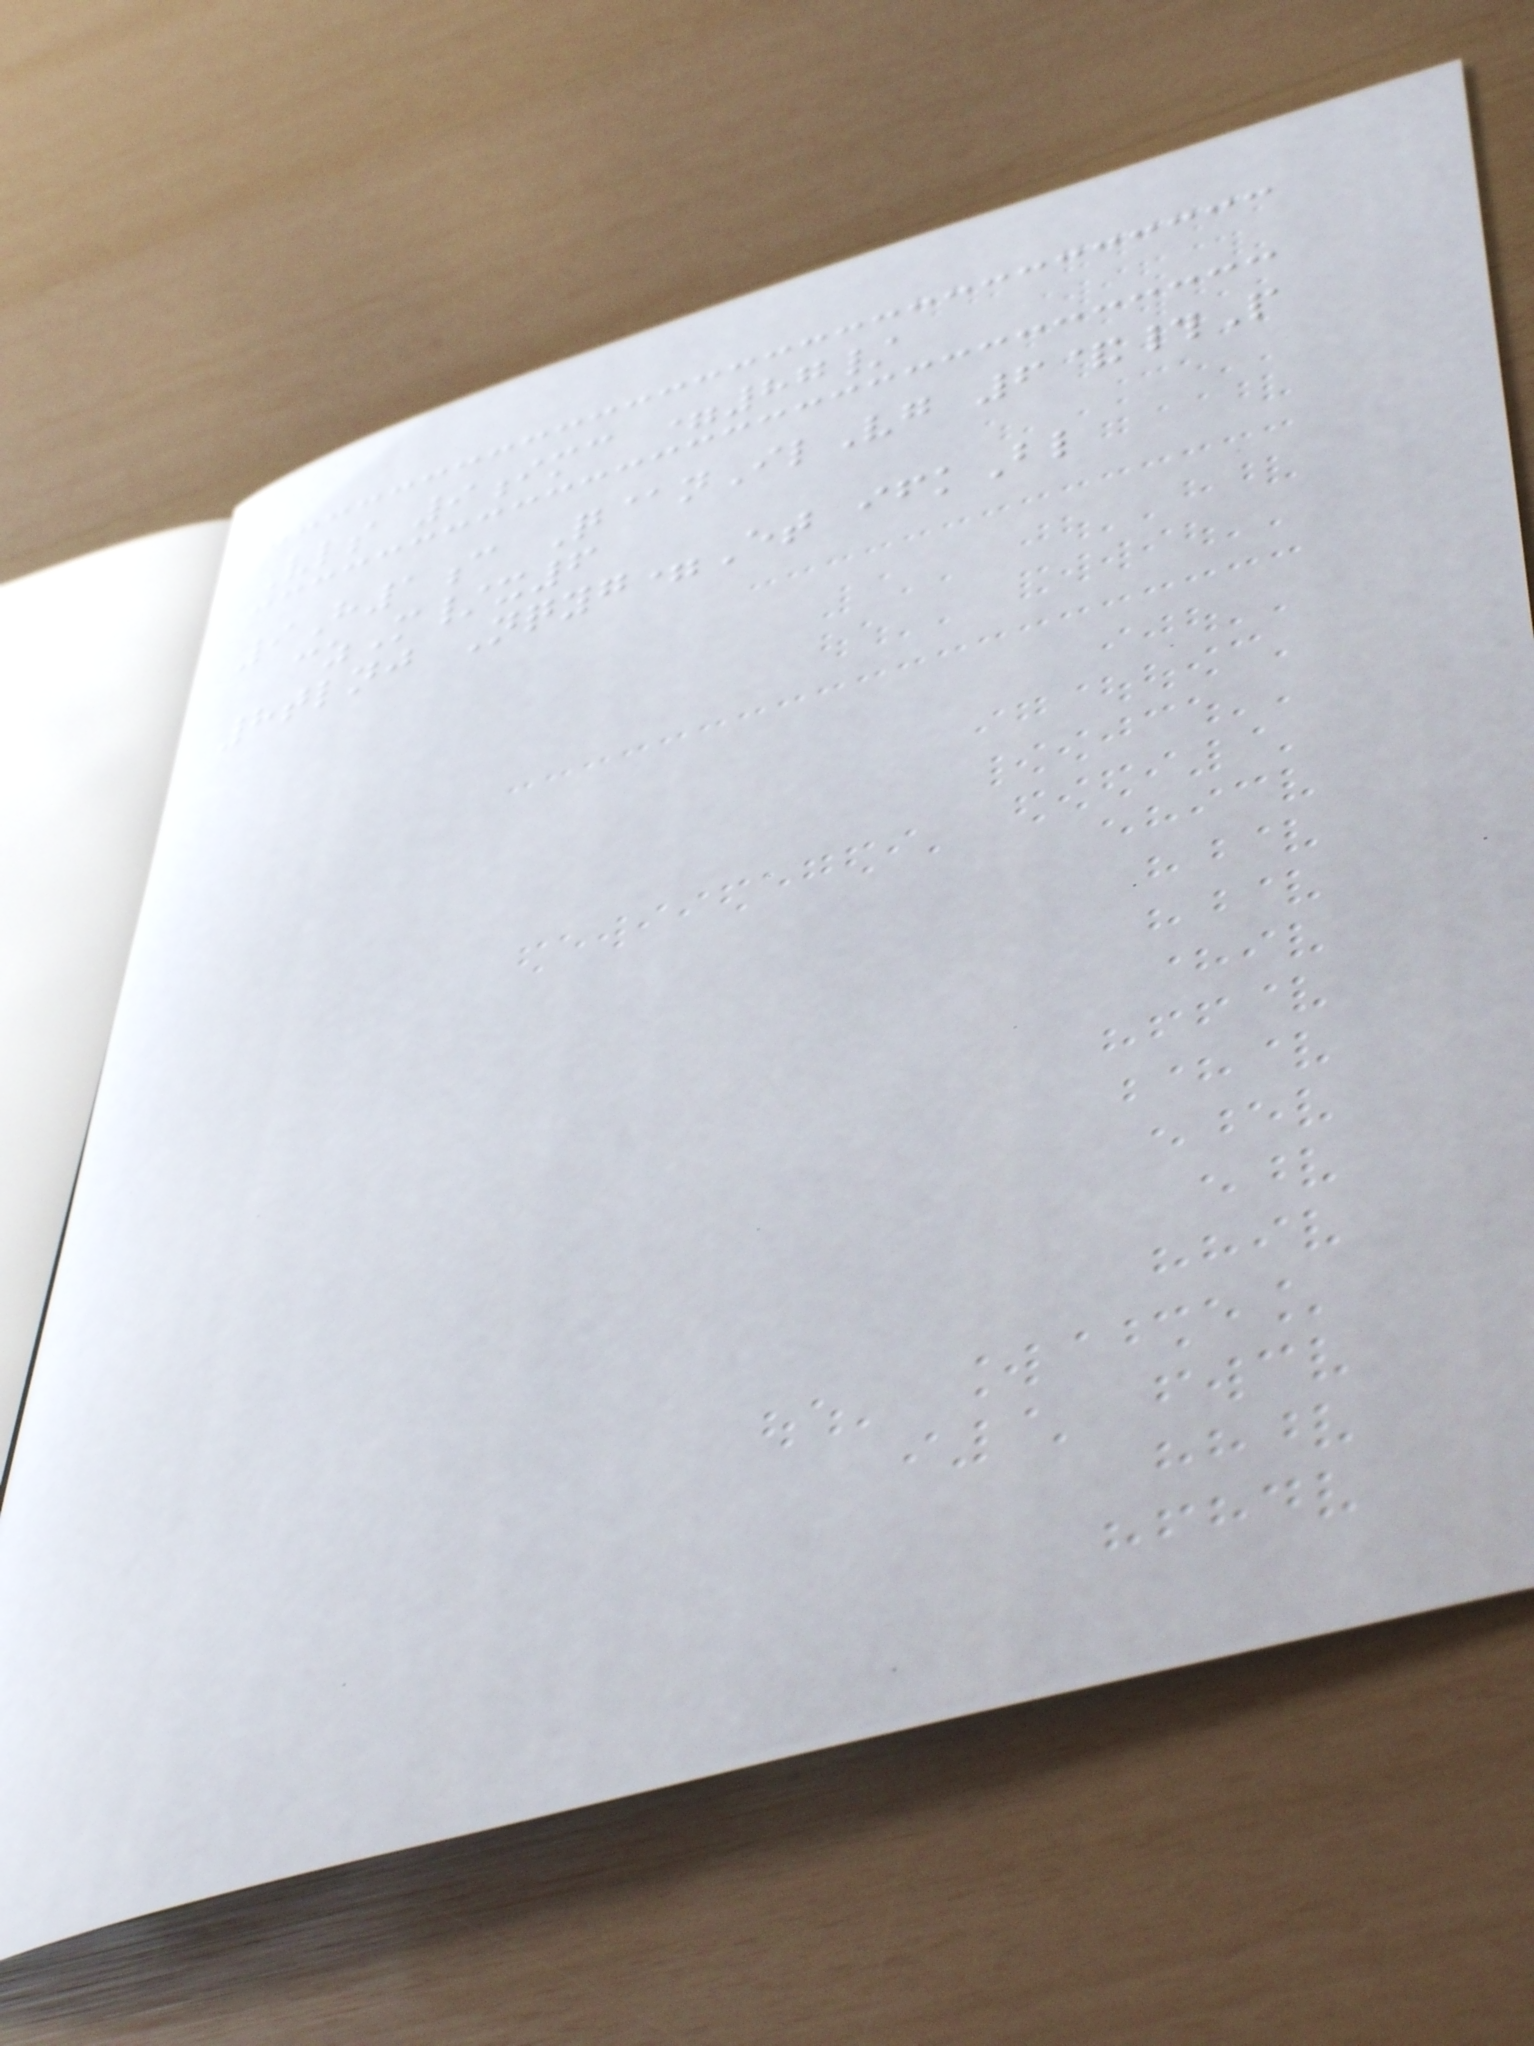Vls 9imc =87/
9H1c Q@nIlVg 6&#P
czM/x6
8tlnj Nqyg=Et ifkBl
